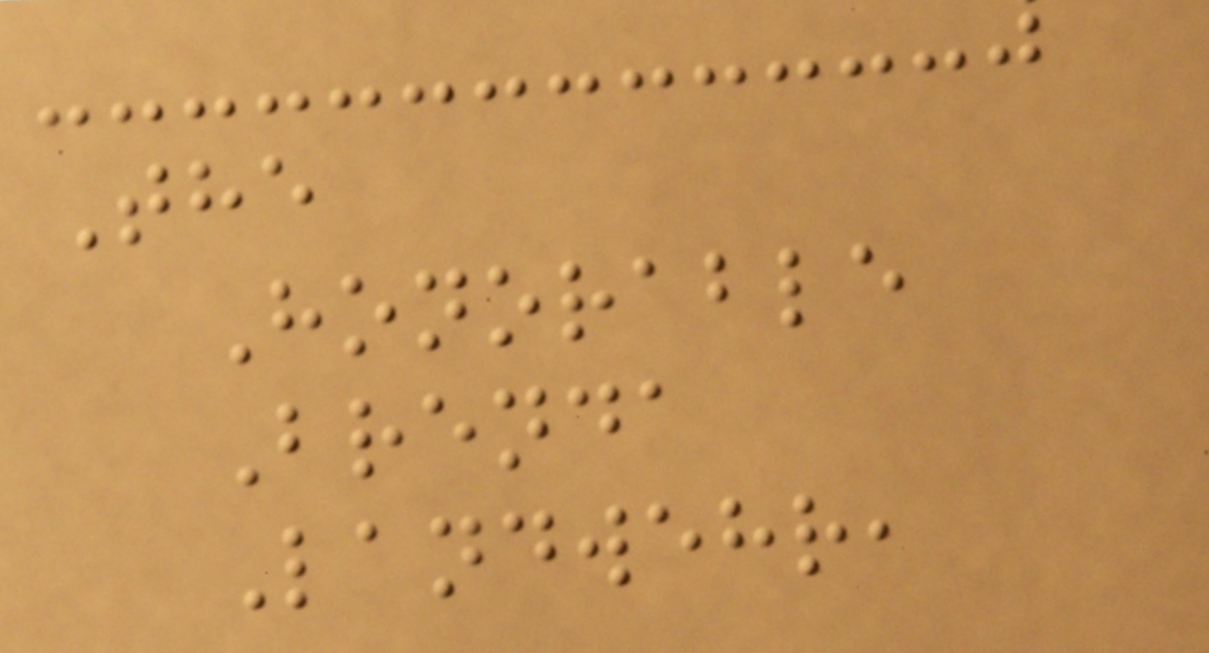The
Honorable
Brenda
Landwehr,
